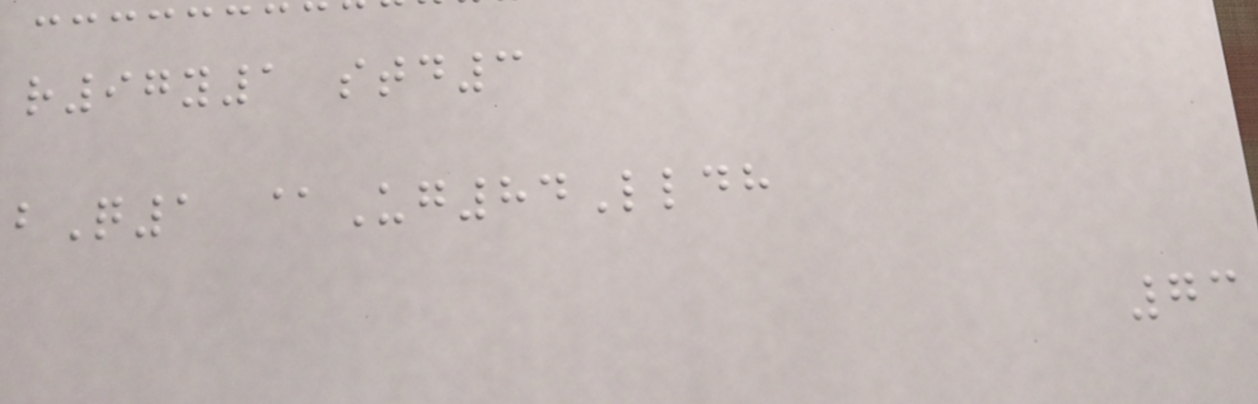r97y1 std3
bQ1 @Ug84Lldh
73
